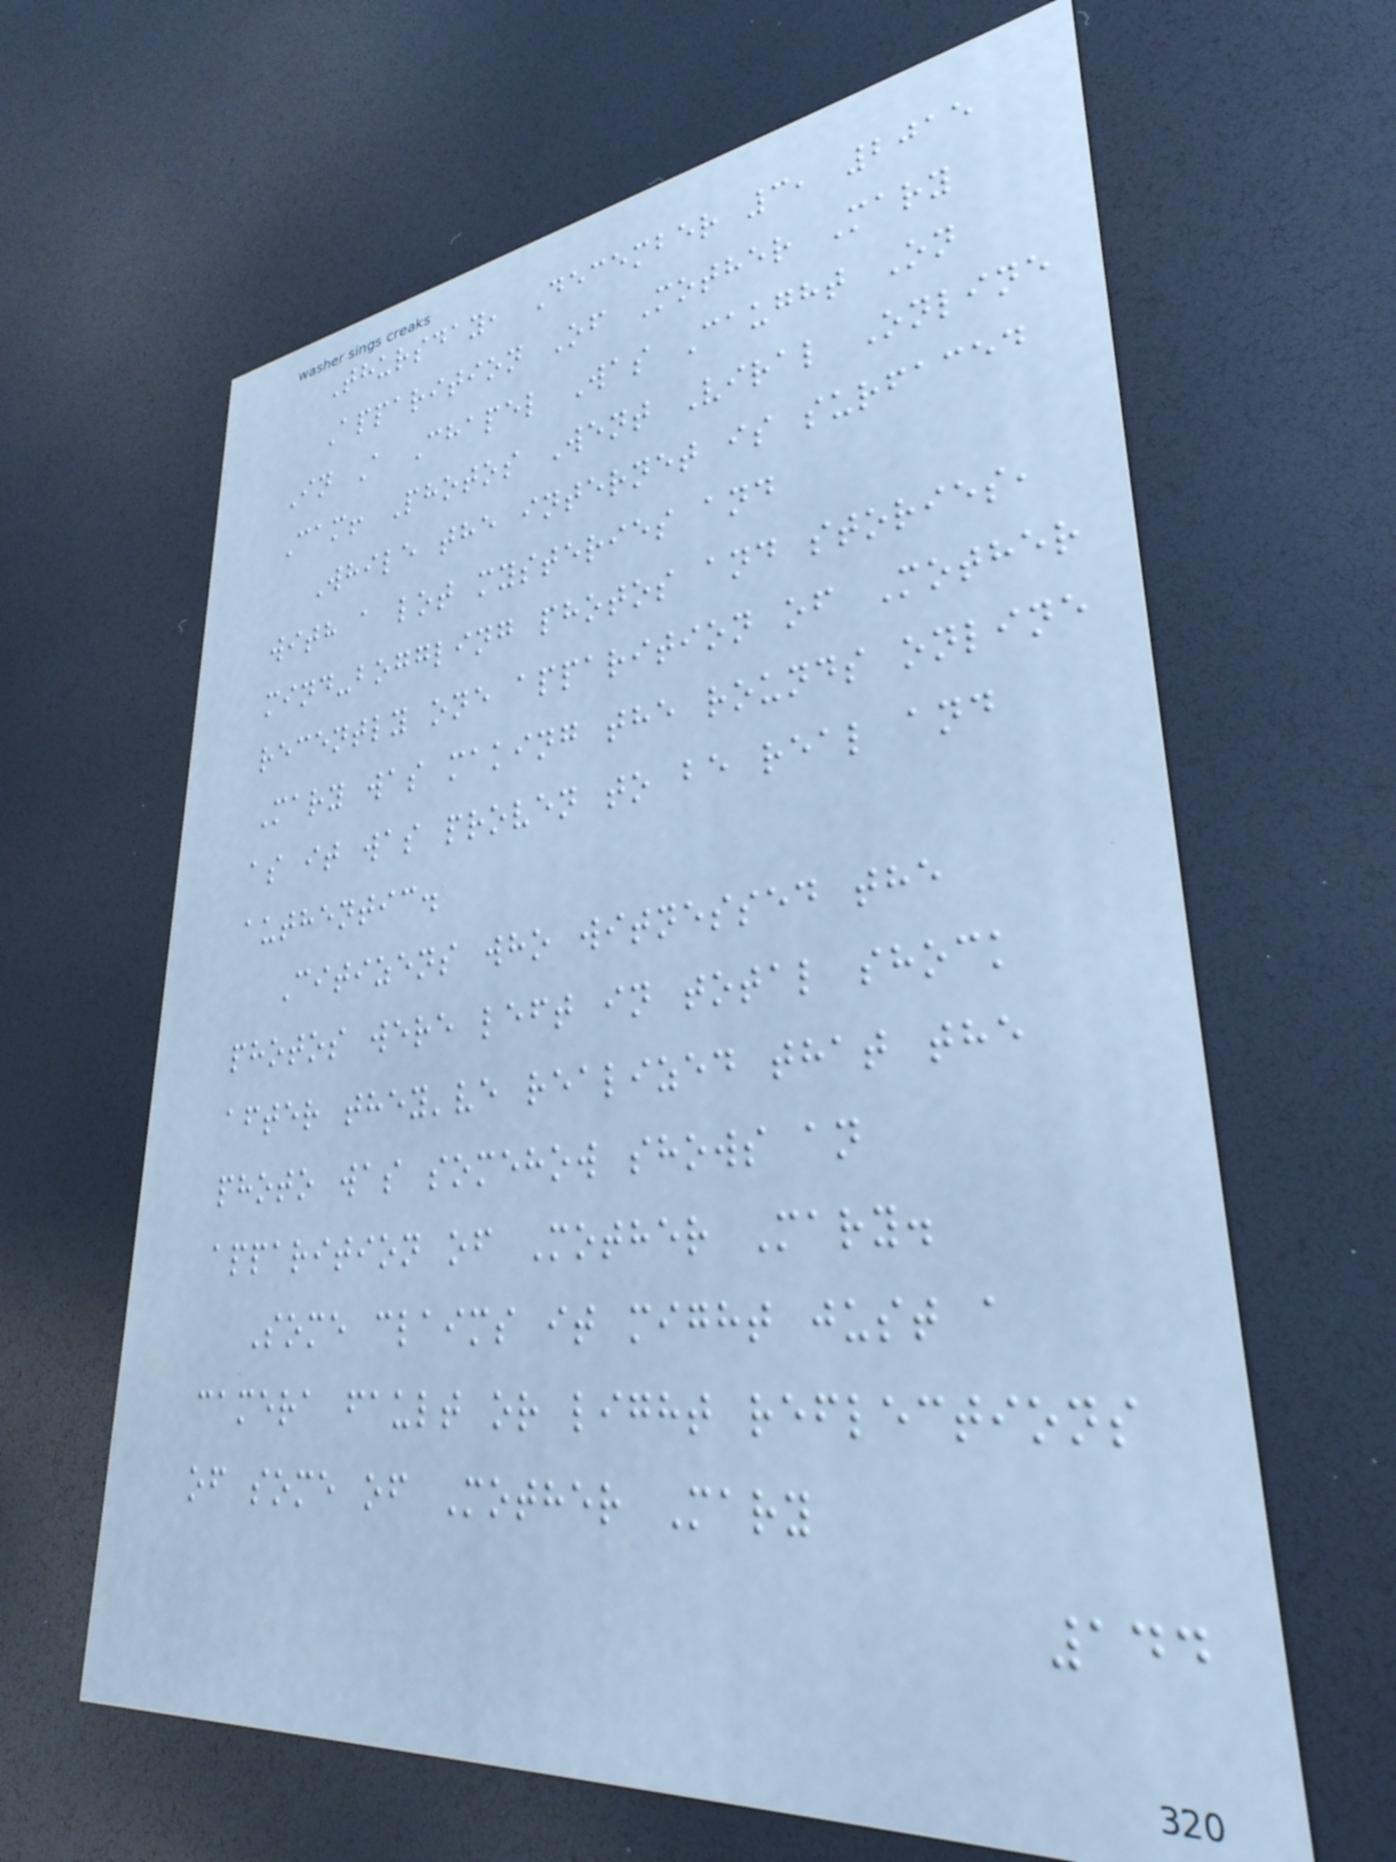Thursday, December 3, 2015
Apparition Of Mother Mary
In A Chapel Was Caught On
Cam! Photos Went Viral Online
While the internet is surfaced
with a lot mysteries and
mind-boggling photos and stories,
recently one apparition of Mother
Mary was making the rounds online
as it was proven to be real and
authentic.
Citizens who witnessed the
photos were left in total shock
after they've realized that the
photo was somehow shows an
apparition of Mother Mary.
Some claims it might just a
camera fault or light reflections
of some of Mother Mary
144
